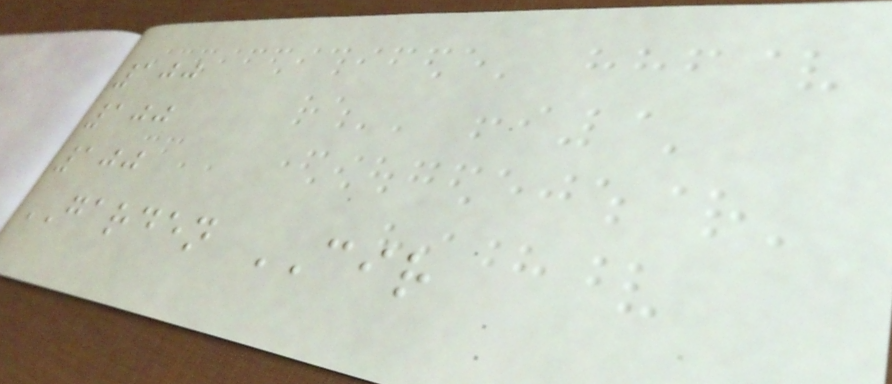100
100
100
GARDEN CIR
